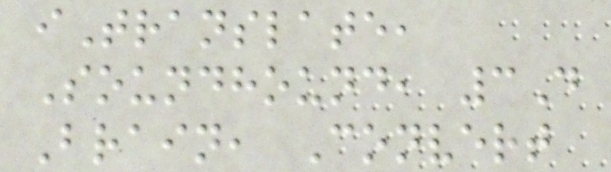iTranslate,
Soundhound, 3D
Brain, Convert
